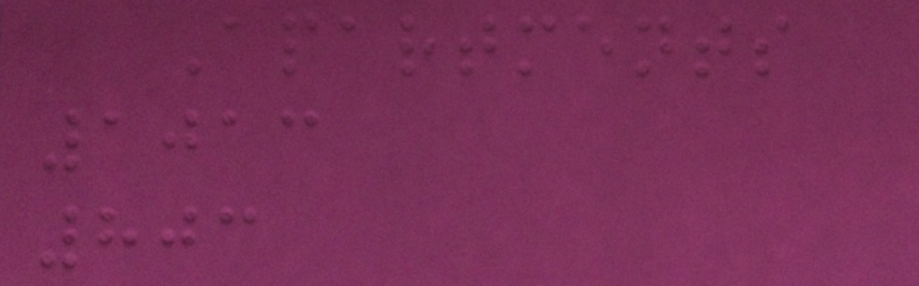Apartments
1013
803
